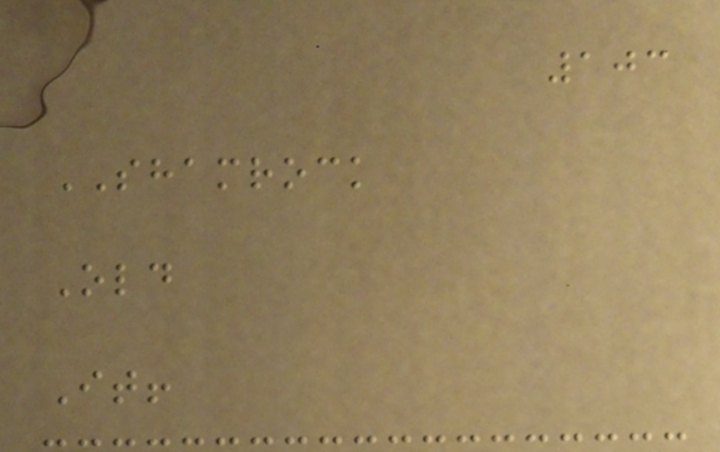103
SHAMROCK
Old
It!
